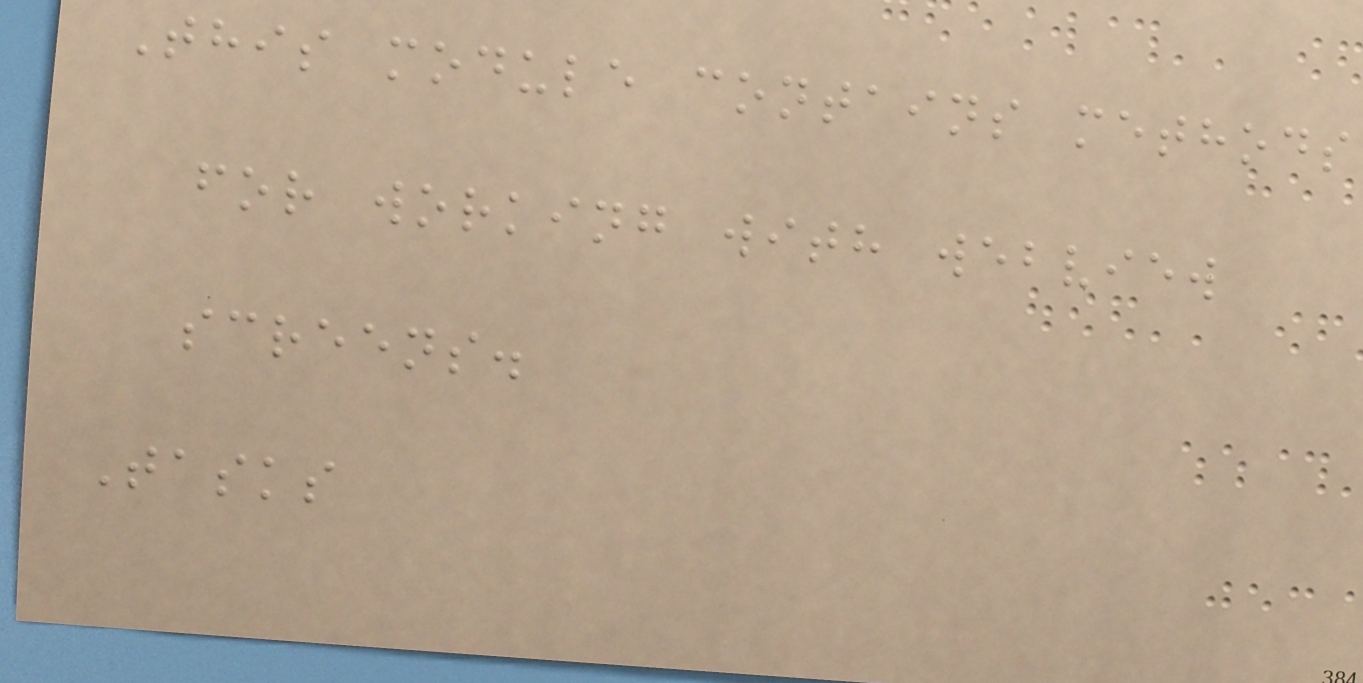This module contains methods
for working with webview
screens.
Tasks
